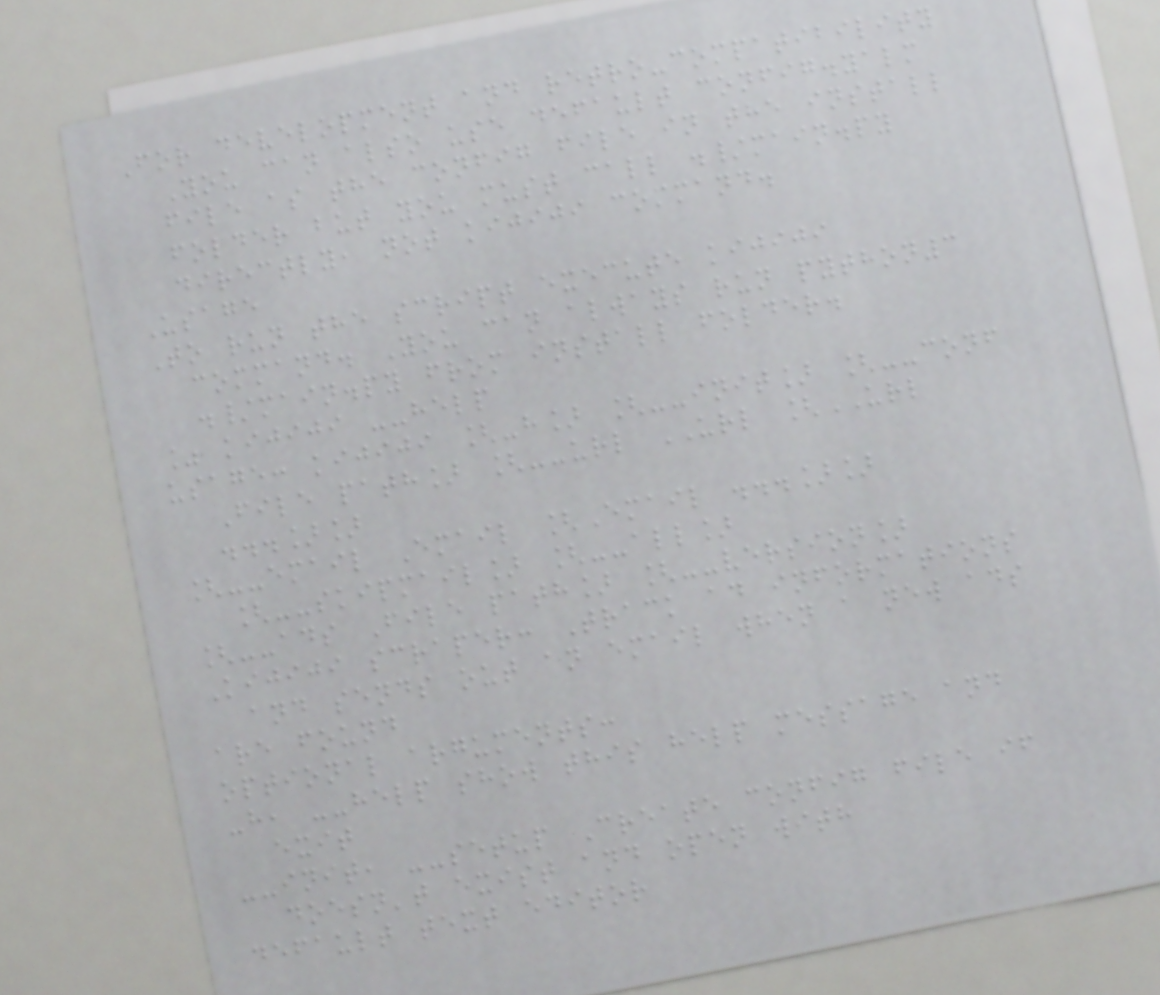For development and retro-compatibility
You can also use default config.yalm
file as the config file in the install
folder but you must call ./main.py
directly, not kijiji command.
Usage
To run the script execute kijiji
command. You can always run python3
./main.py from install folder.
% kijiji --help
usage: kijiji [-h] [--init] [--conf
File path] [--url URL [URL
...]]
[--email Email [Email ...]]
[--skipmail] [--all]
[--ads File path] [--version]
Kijiji scraper: Track ad informations
and sends out an email when a new ads
are found
optional arguments:
-h, --help show this help message and
exit
--init, --setup Create config file if
doesn't exist and open with
default text editor
